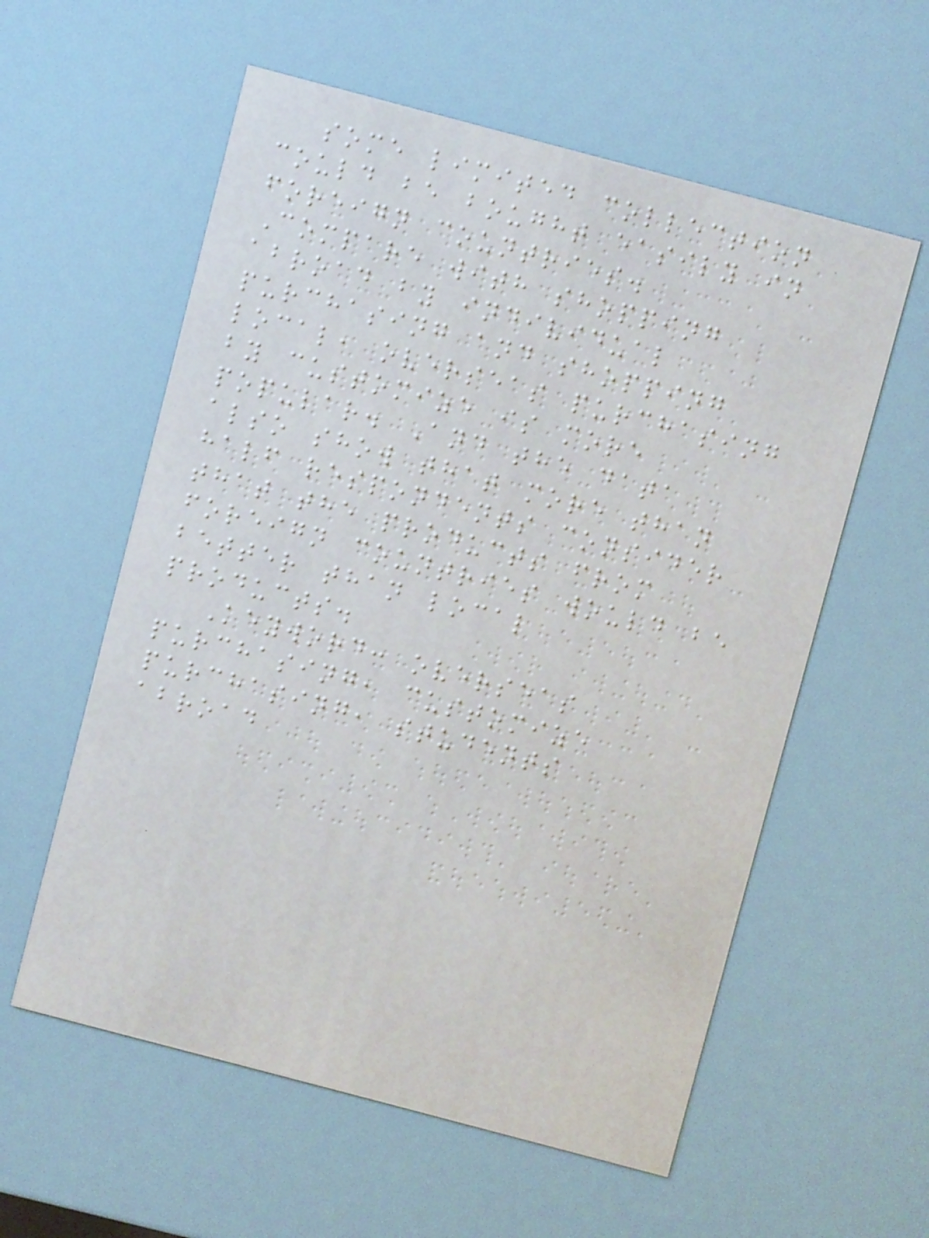some limited collection
could be bought easily in
foreign countries.
Compare with shopping
abroad by individual
purchasing and shopping
local, overseas purchasing
by customize is more
popular. And the data
also show that more than
half respondents consider
that the products from
foreign countries would be
better than local
products.
Keyword: overseas
purchasing, customize
purchasing, students
abroad
